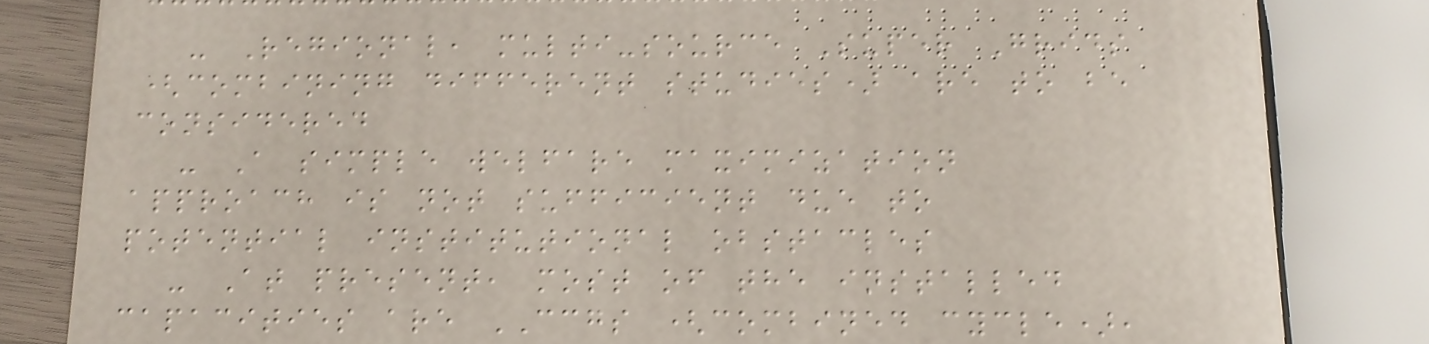- Regional, multi-source Super Grids
(combining different studies) are to be
considered
- A simple welfare maximization
approach is not sufficient due to
potential institutional obstacles
- At present, most of the installed
capacities are CCGS (combined cycle),
